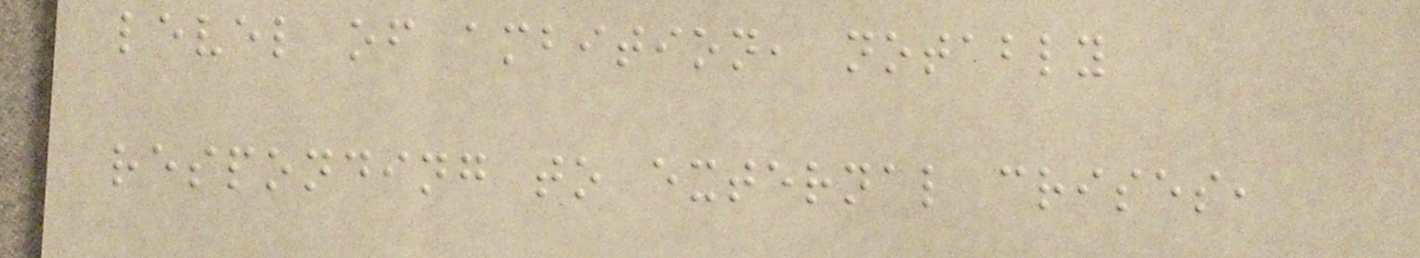level of ambition, notably
responding to external crises,
